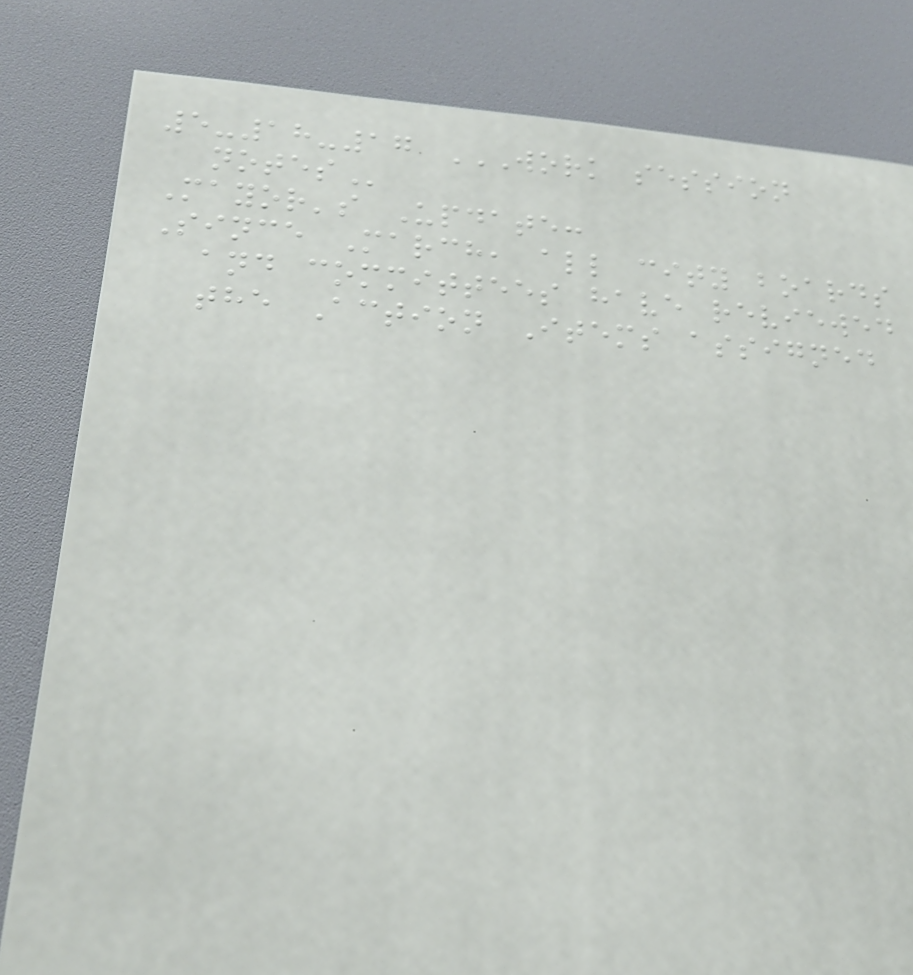5-18-17 WORK SESSION
NOTES
Mayor's Update:
Since March, all city boards
and committees have reviewed
the Action Items assigned
